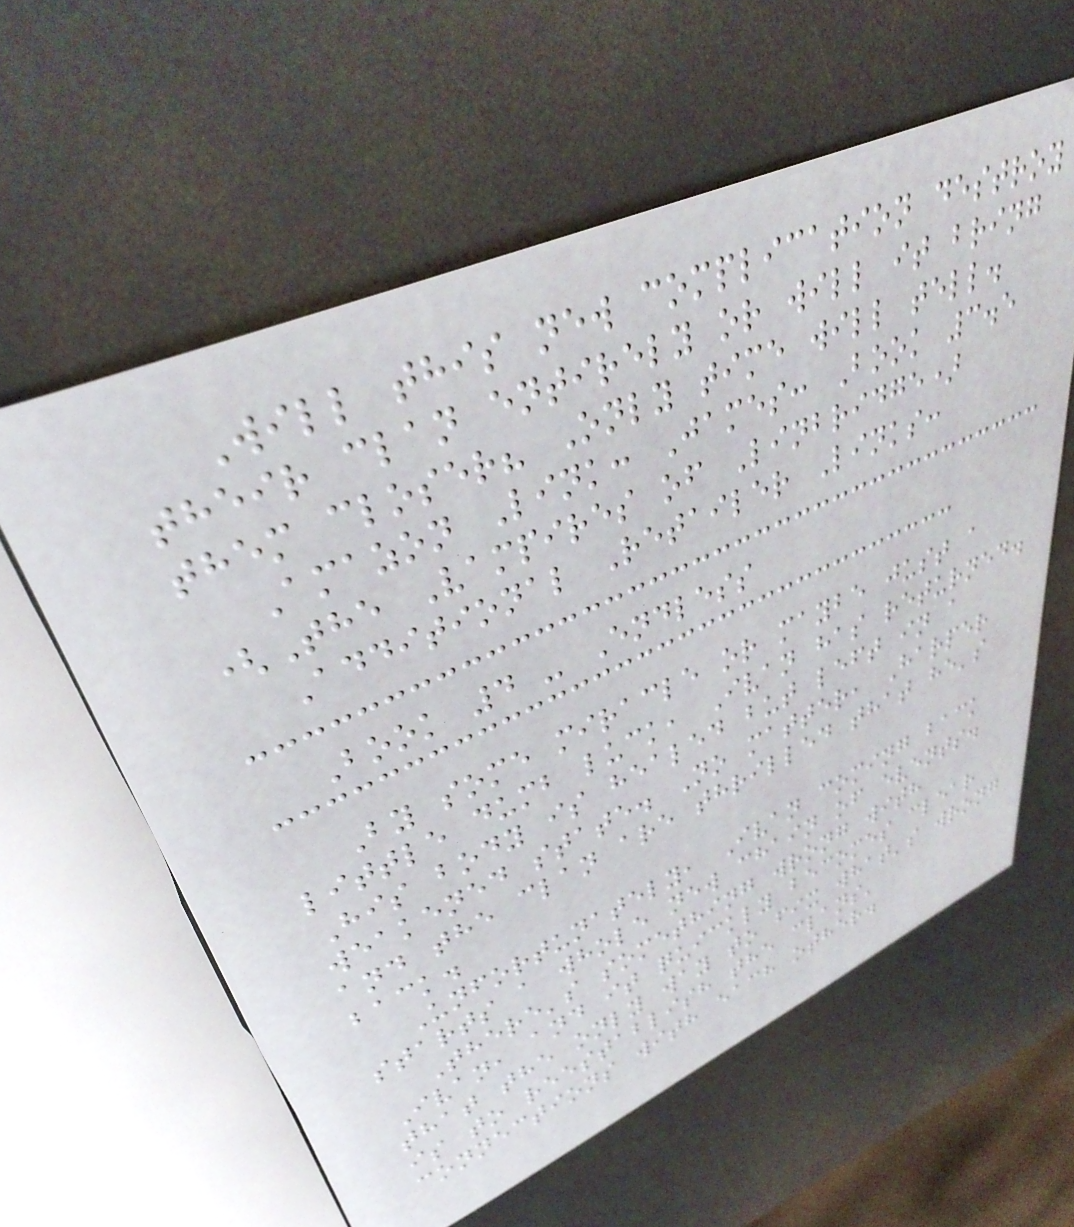Will this new complication destroy
their clan entirely or will it bring
them closer? Only time will tell.
Amazon Link: James: Book 3.5
(The Vampires of Linbridge)
Additional Retailer Links:
Book 4 - Endless
By some miracle or maybe just a
little dumb luck, Ivan has returned.
His body is healed but left in a
weakened state. No matter, Harper
and the clan are thrilled that he's
back.
Unfortunately, Ivan coming back
starts a whole new chain of events.
There's something wrong with
Ivan, and it quickly becomes clear
that the only way to fix what's wrong
is to reestablish the clans'
connections with each other.
